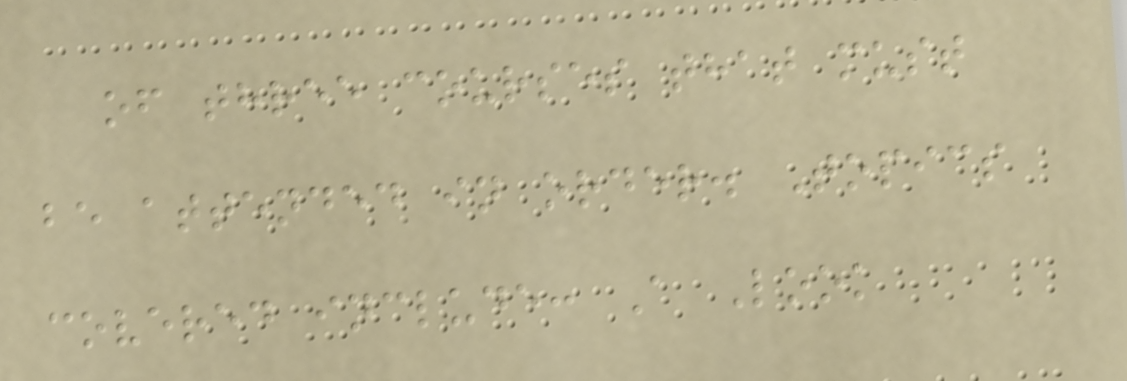of three courses that must
be attended in order. Topics
covered include: A Look
